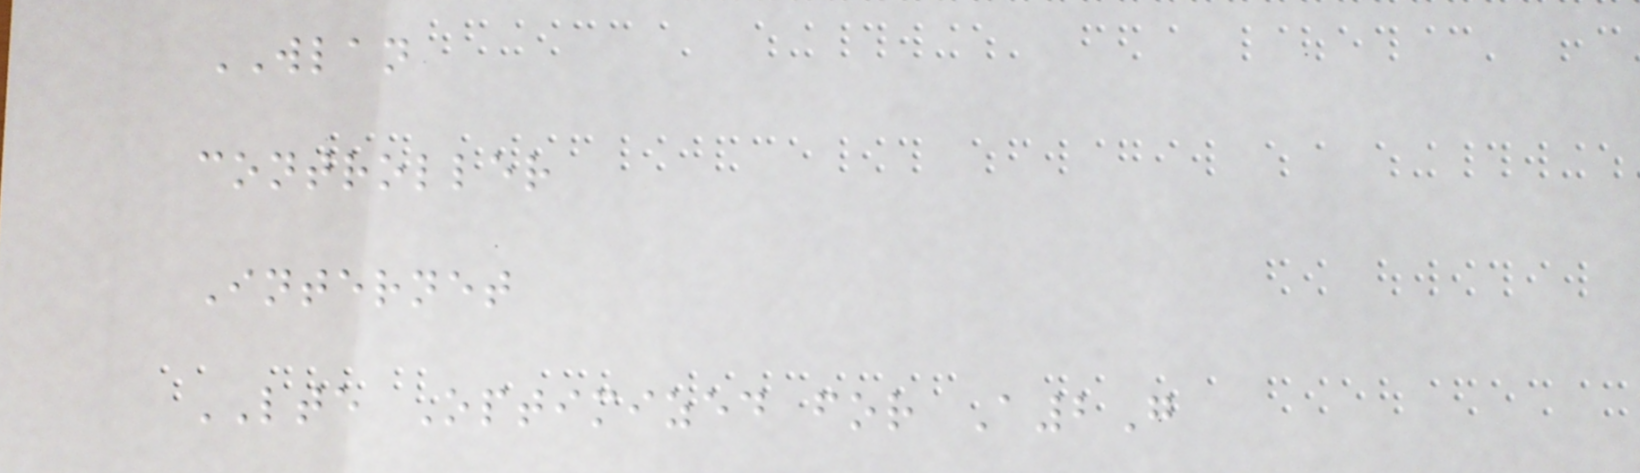WLAN
controller
Internet
LTE Optimized for A2G
